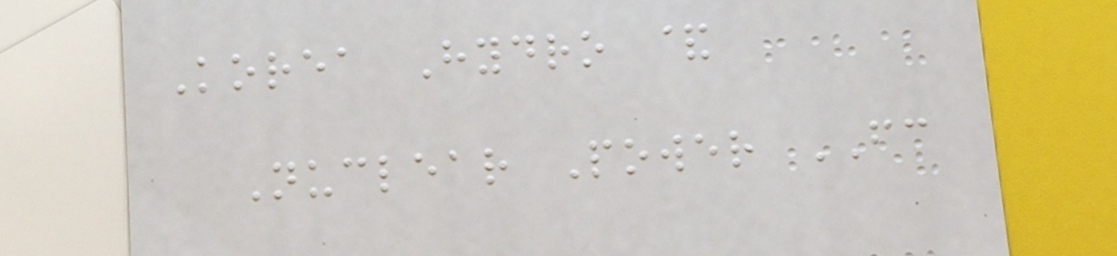Korea Hydro &
Nuclear Power FC
